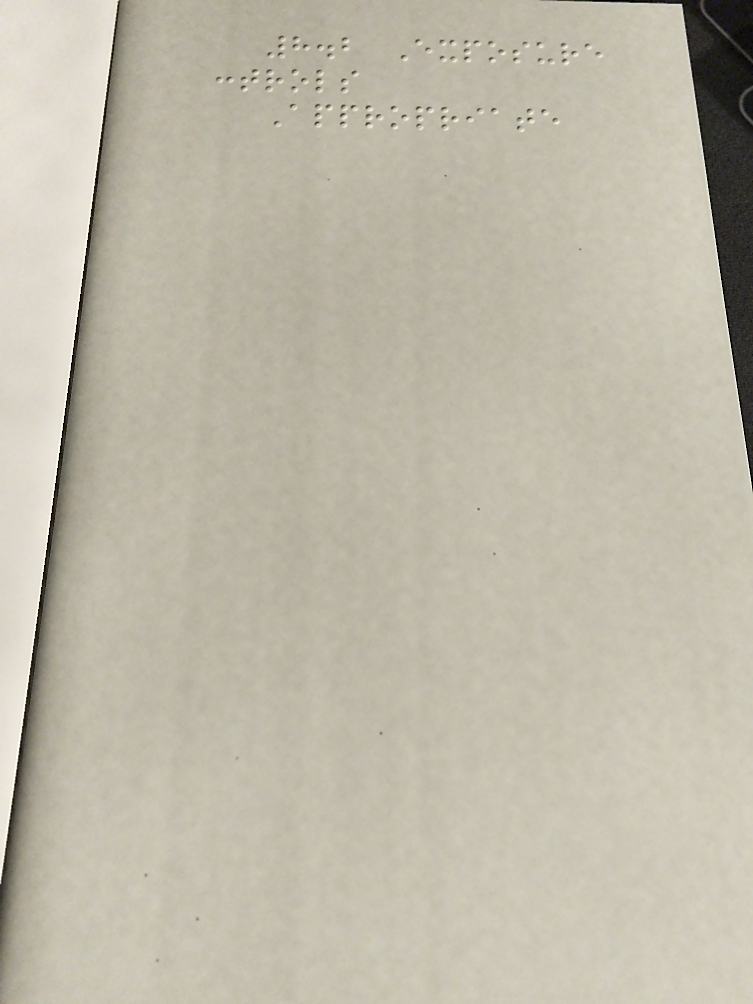8.2 Exposure
controls
Appropriate
